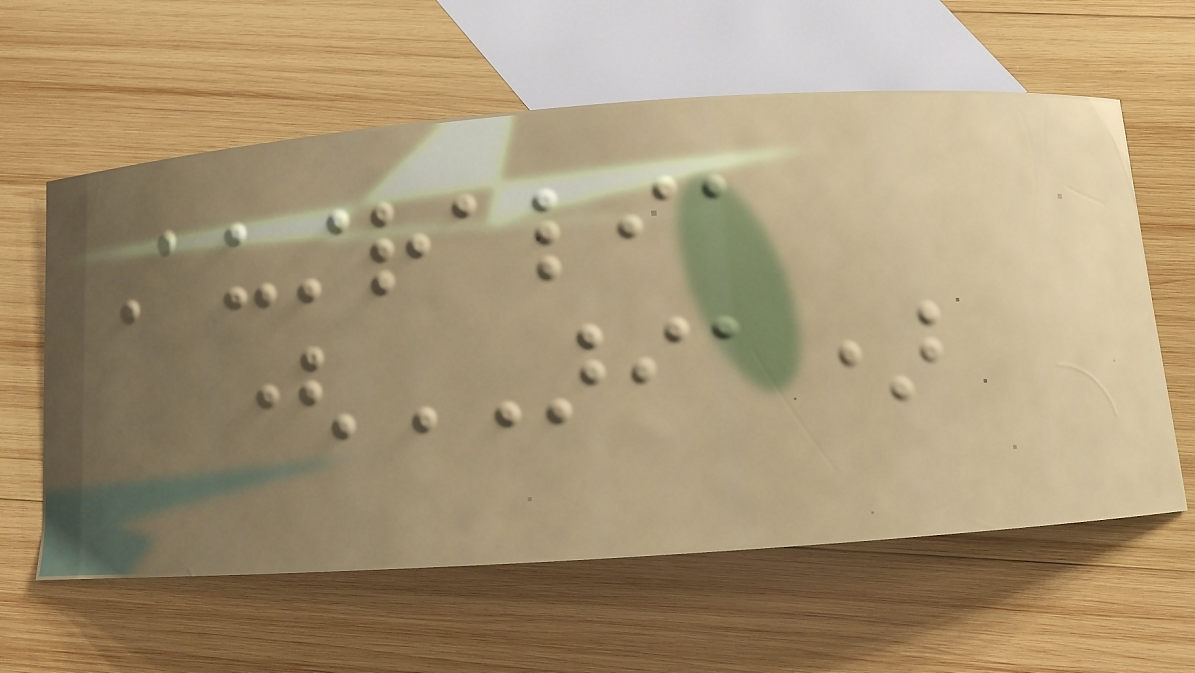Australia
(ARIA)
